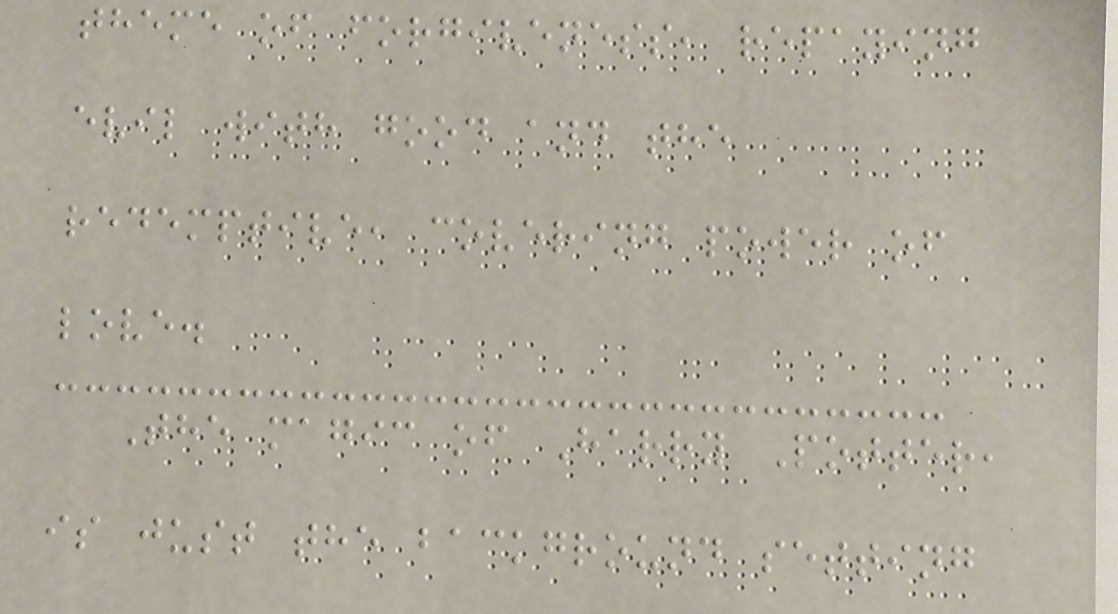theme of forgiveness, repaying
evil with good and the
redemptive, covering power of
love.
The magic of Harry Potter,
is just the background setting
